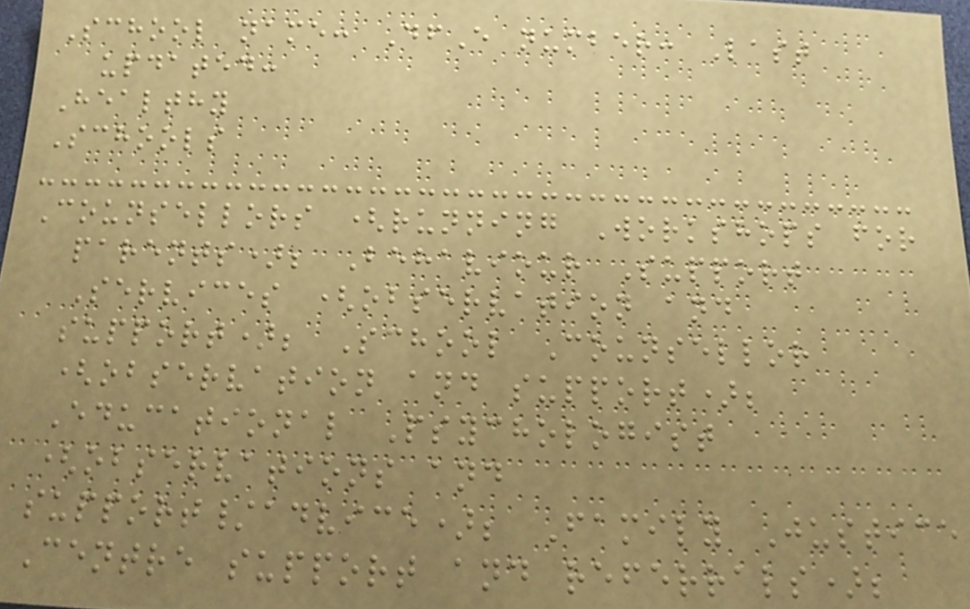School name: DfE number: Last
updated:
Healthy
Schools
Counsellors (running Workshops for
parents); Behaviour Support
Services (observation and
support); School Counsellor
(observation and support);
Educational Psychologist
(observations and
support/advice); Family Justice
Centre support and referrals);
